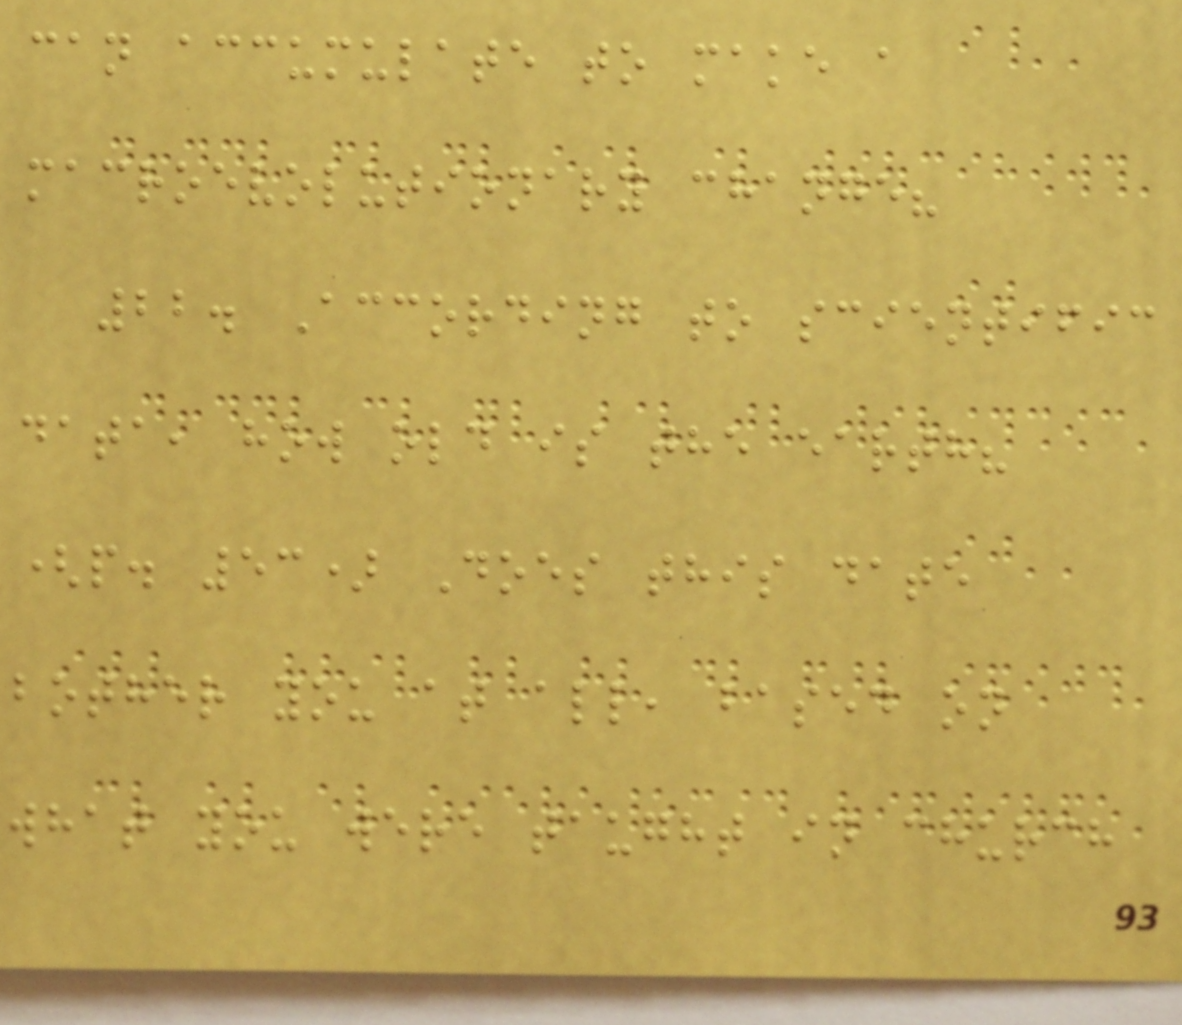can accumulate to make a
macroevolutionary change?
22. According to scientific
data, how old is the earth?
(p. 53) Does this date
bother you at all, based on
what you were taught in church
